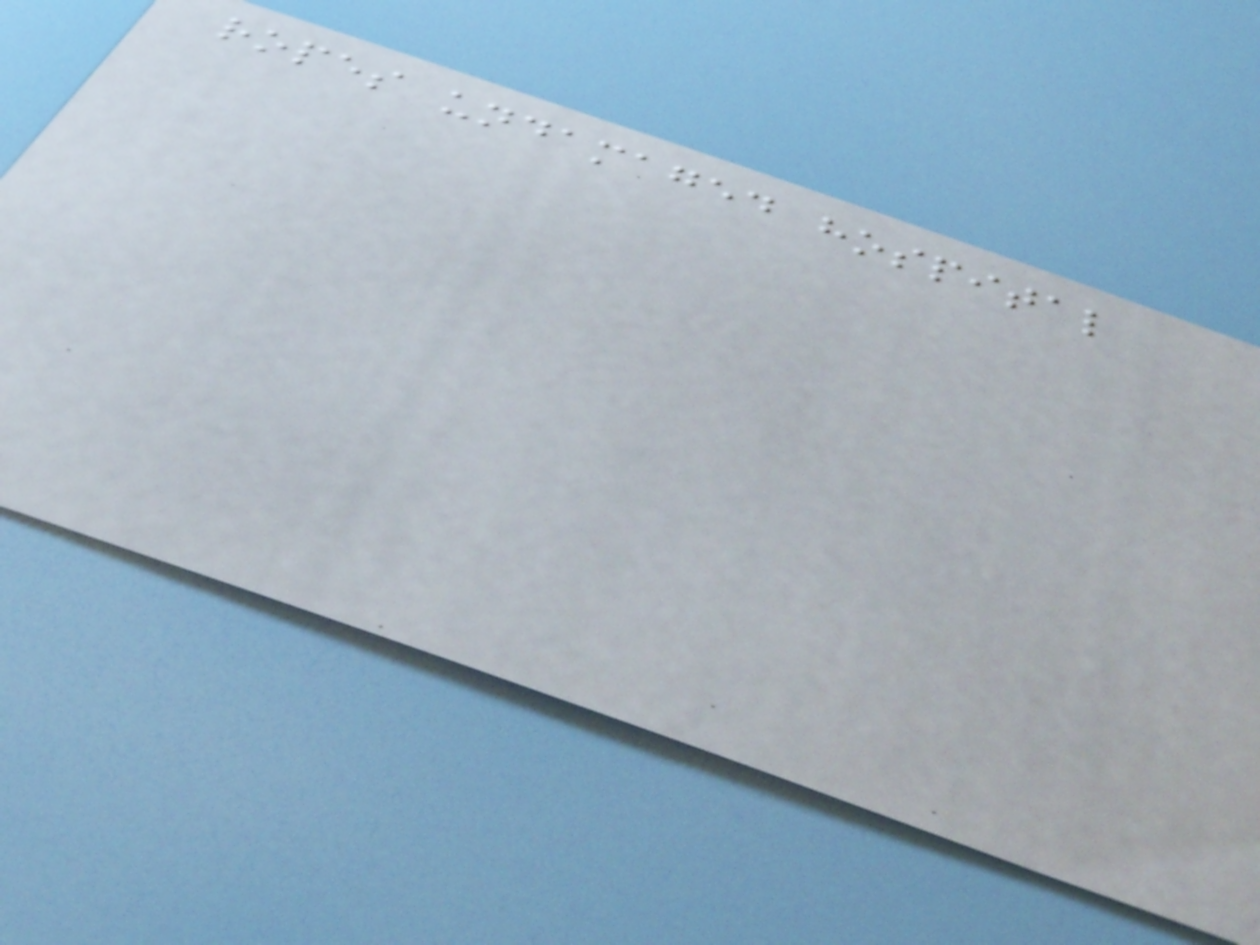ropes undamaged hospital
